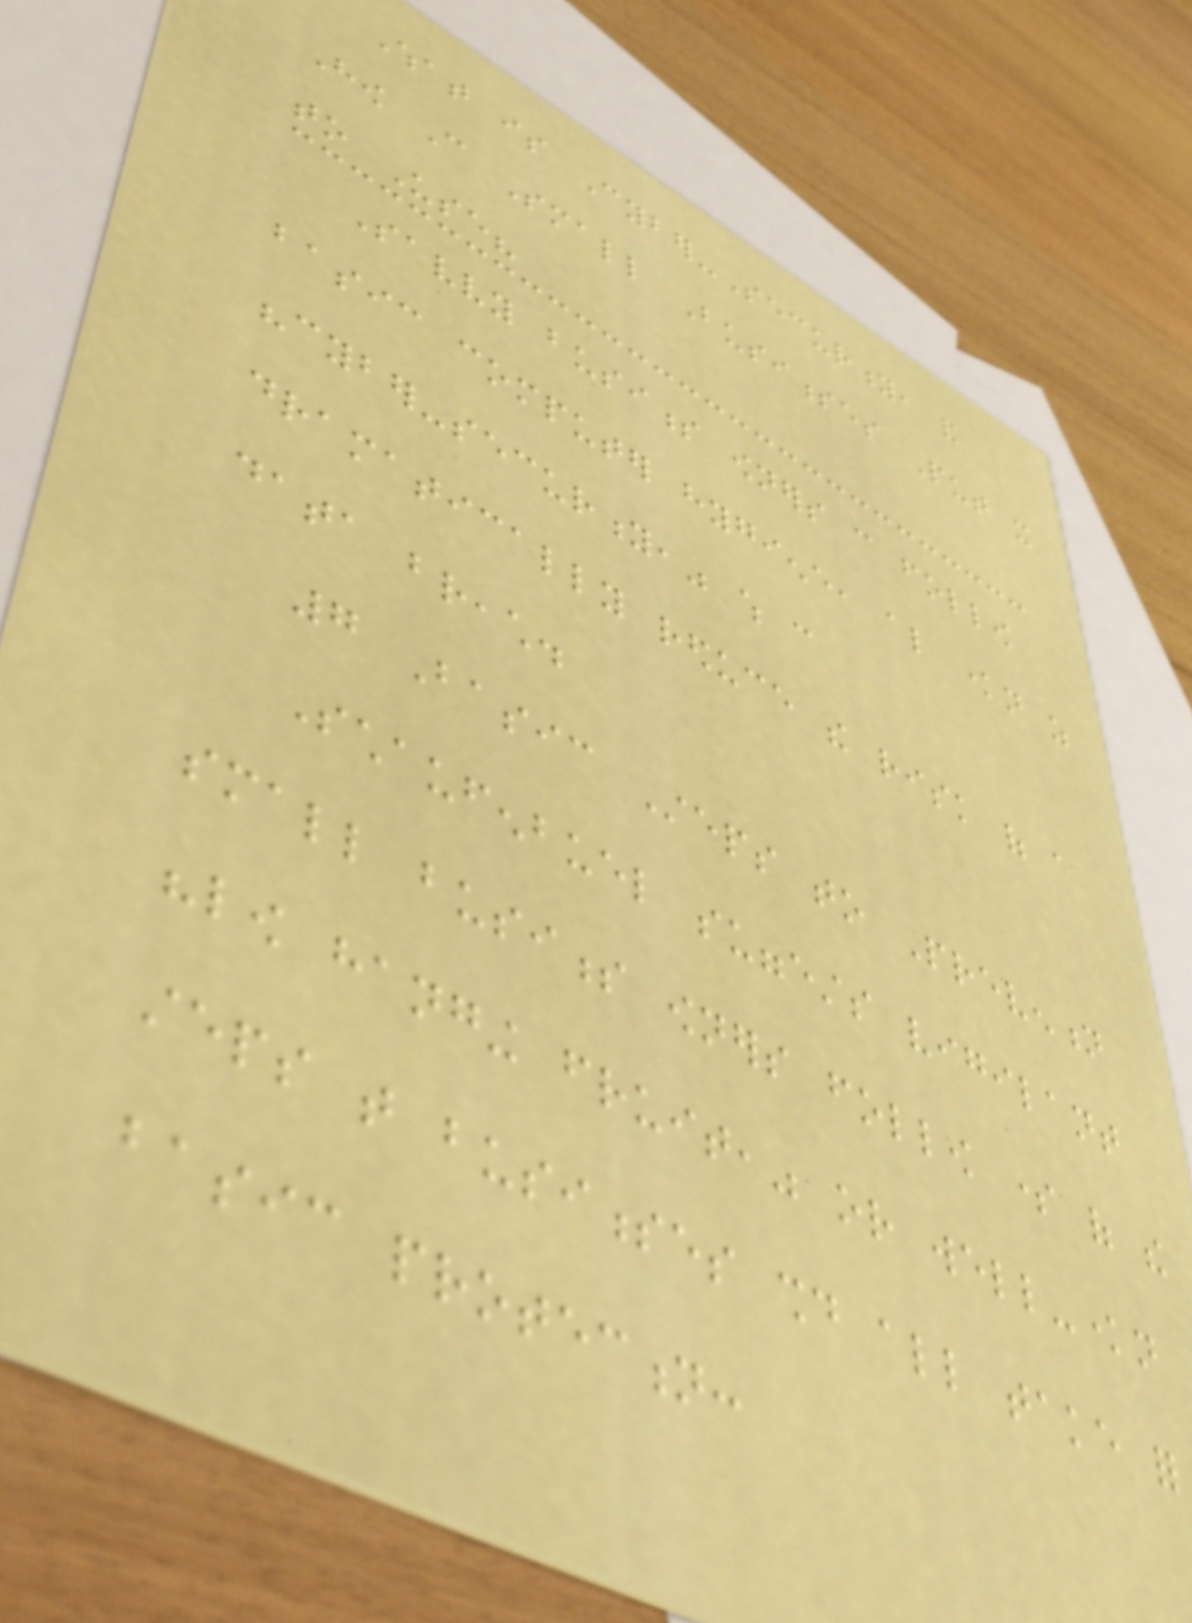What is Cyber-Security, and
How Can Small Businesses Put it
to Use?
Savvy business owners can follow
basic computer hygiene, also known as
"cyber-security," which can
dramatically reduce the risk of a
data breach.
7 Basic Steps to Prevention
Schaufenbuel suggests vigilant
small business owners follow some of the
"low hanging fruit," or well-known
steps that businesses should all take for
basic protection:
